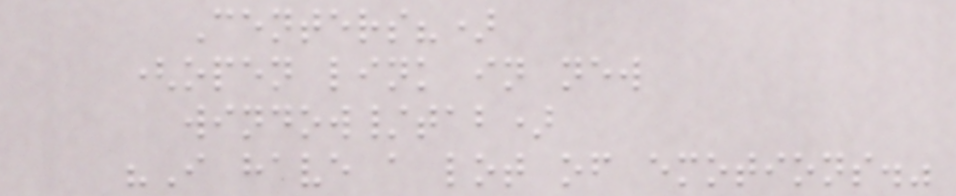Centers?)
(open link in new
window/tab)
"I have a lot of emotions."
